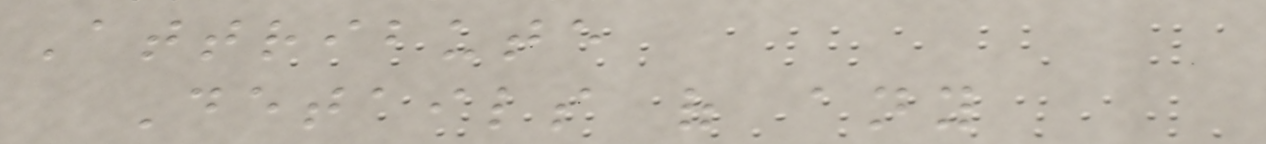Attribute
Details of any
